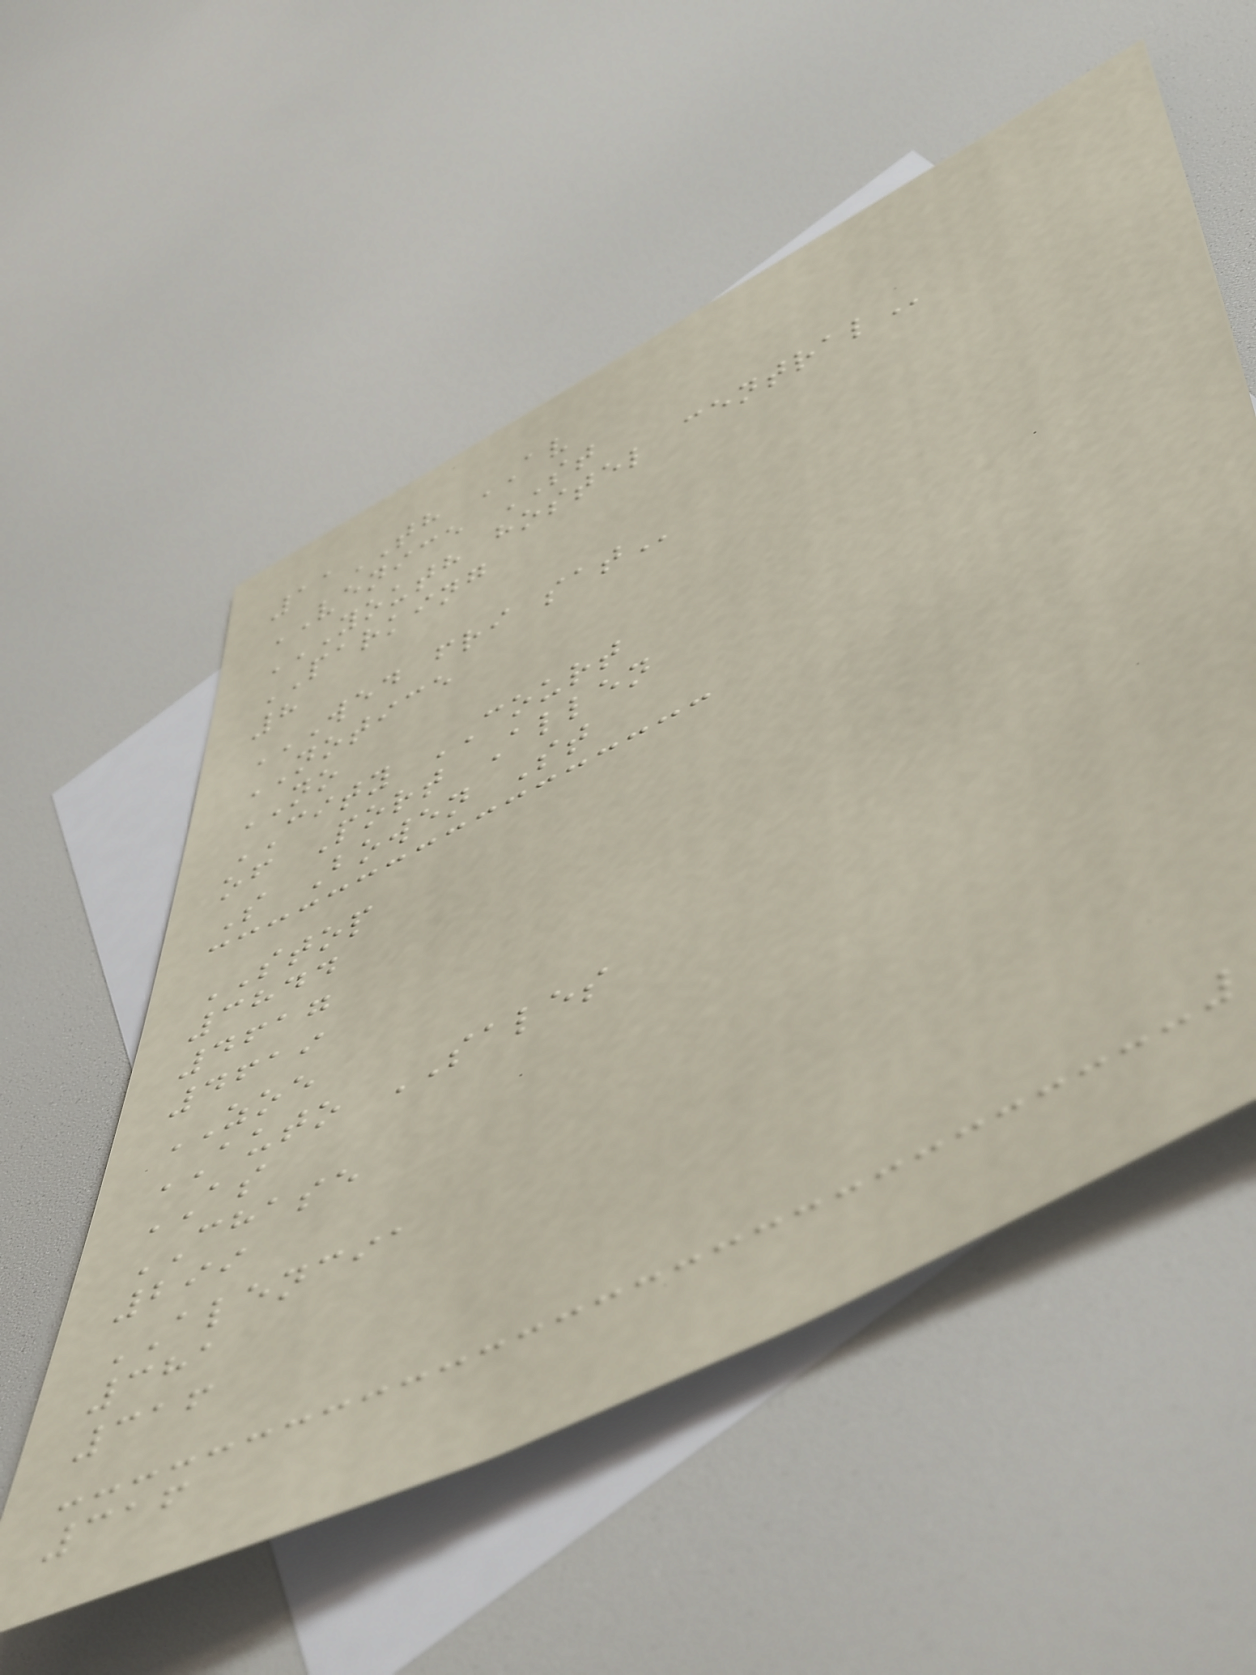11TH AV
VENICE ST
YOUTH HOSTEL CENTRAL
PARKING
8
WED FRI SAT
NOTICE
NO
CITY COURT
of Port Allen
S Bowen St
STOP
3844
4617
4619
ZOE
AUTO SALES
AS
CHASE
299
ALENCIA
381
316
316
